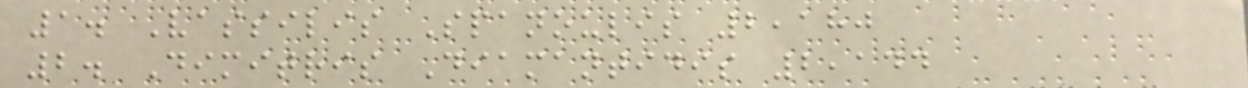1. Vassilis Spanoulis 2,180
2. Dimitris Diamantidis 2,144
